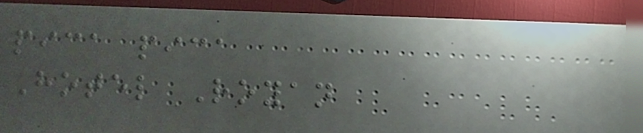pica pica
Hotel Royan
